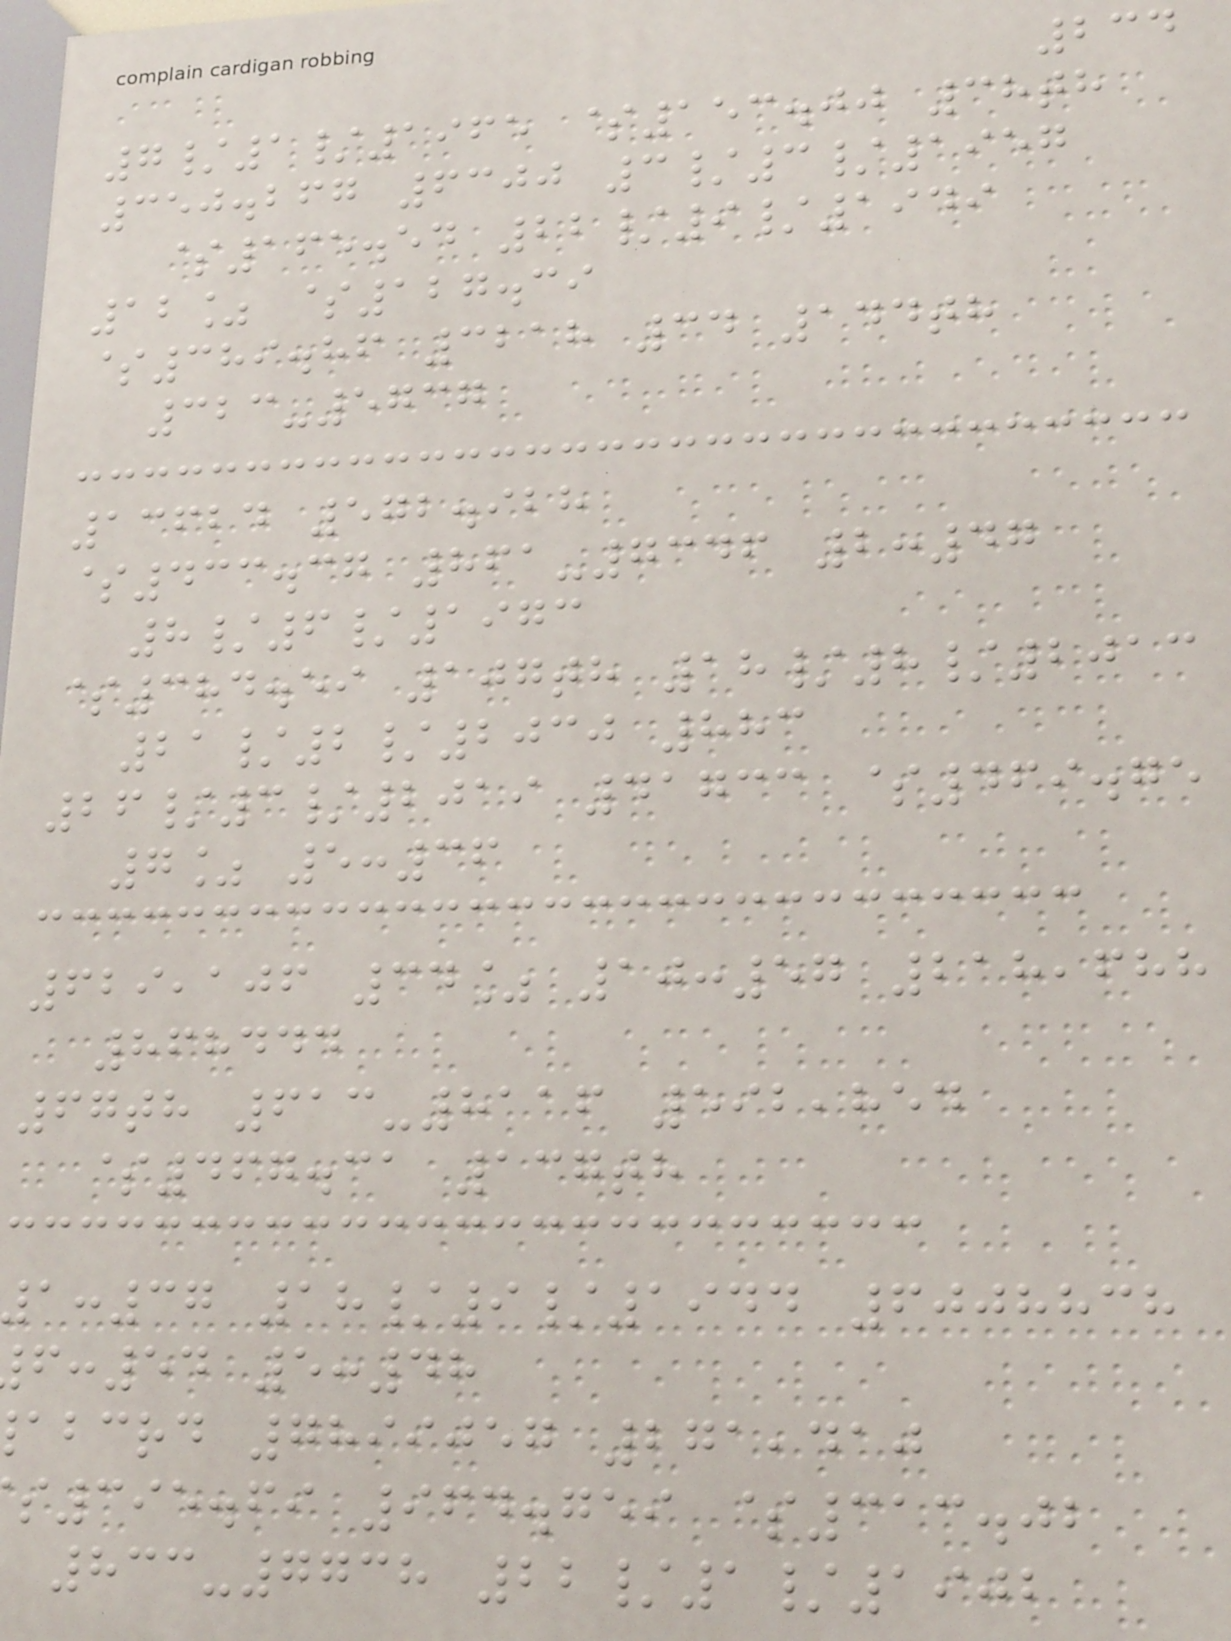234
7/1/1965 $153.00 38th
350.267 6300 3/3/1957
$165.54 22/9/1949
12% $127.39
$389.86 3218 34 144th
323-5737
13624 572.928
$433.37 861-7346 2:47
8/6/1973
$384.59 107th 18/8/2013
21/2/2030 883
26/3/2019 41733 $469.75
7% 5:36
629,106 34% 10:57 218,688
868444
67th 613-8116 592,854
$467.31 137th
:37 18/9/1944 6008838
:54 5:48
abcrd 7899057 271,410
395.69 964.759 $313.02
833-7738 22/1/1902
